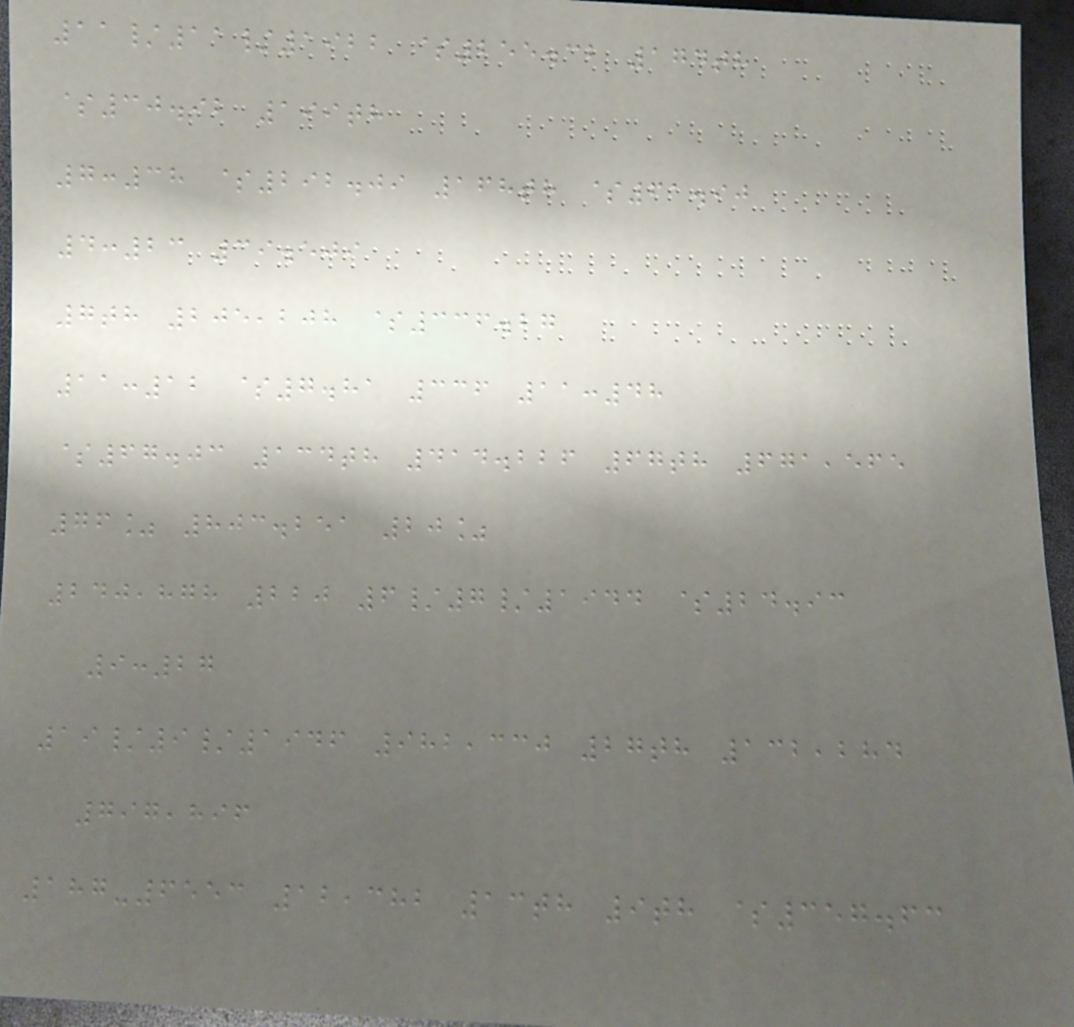11/11/1922 $255.32 174th
$30.92 199th
7:38 $292.09 168th $61.90
4:23 39.509
7th 205,208 $336.27
11:12 $7.81 336 11:48
$67.03 134th 414.226 67th 671,565
76% 803.251 20%
240,878 220 6/7/1944 $24.93
9:27
19/9/1946 982,330 27th 132,284
797,896
187-6553 12,382 13th 9th $357.63
